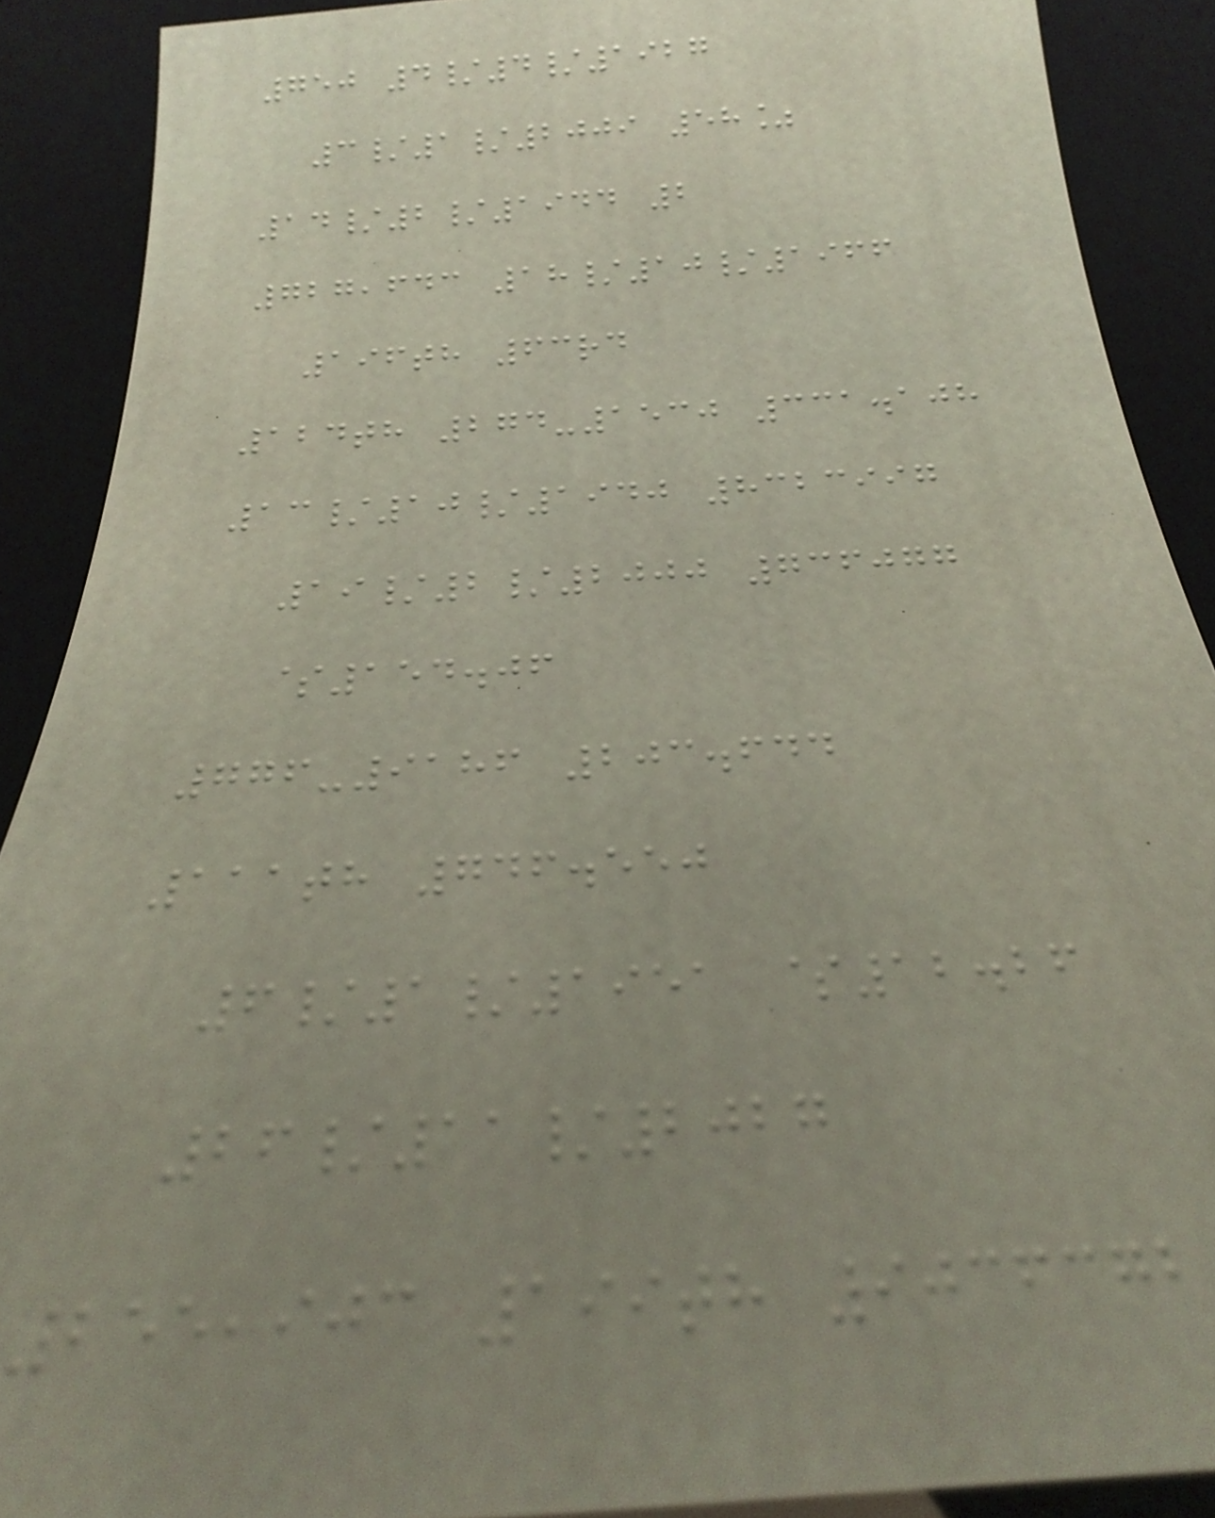750 4/4/1927
3/1/2009 58%
14/2/1944 2
727,643 18/10/1966
196th 63rd
124th 274-1530 331.108
13/10/1940 8323997
19/2/2000 736077
$154.06
776-9186 203.644
111th 746.550
6/1/1951 $12.26
26/11/2027
255,903 199th 9036372
